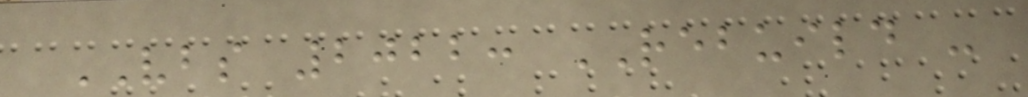VBS 2022: REBUILD -
